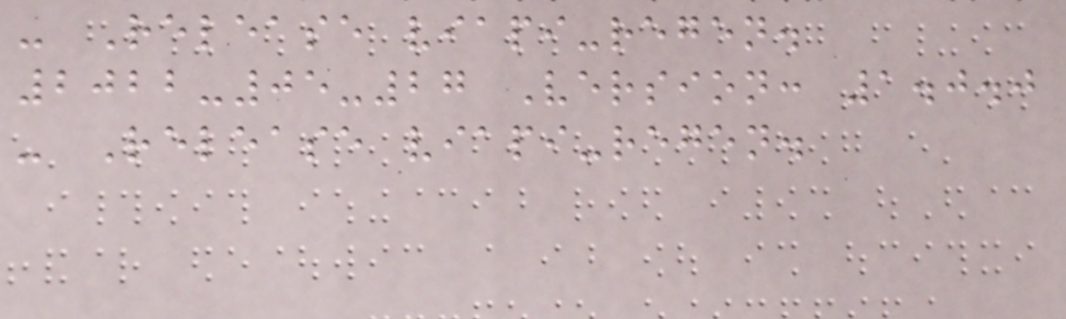- Release viapi-regen.
2022-05-27 Version: 1.0.0
- Release viapi-regen.
